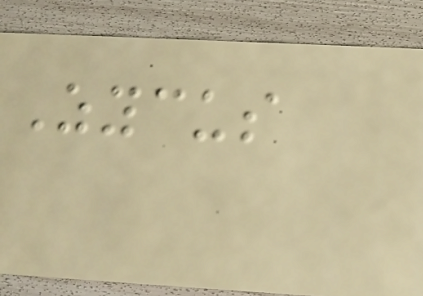Zycus
